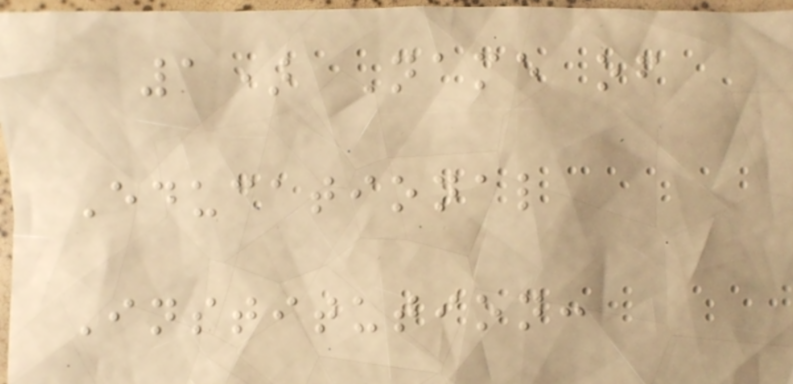1) Name of
Educational
Institution:
